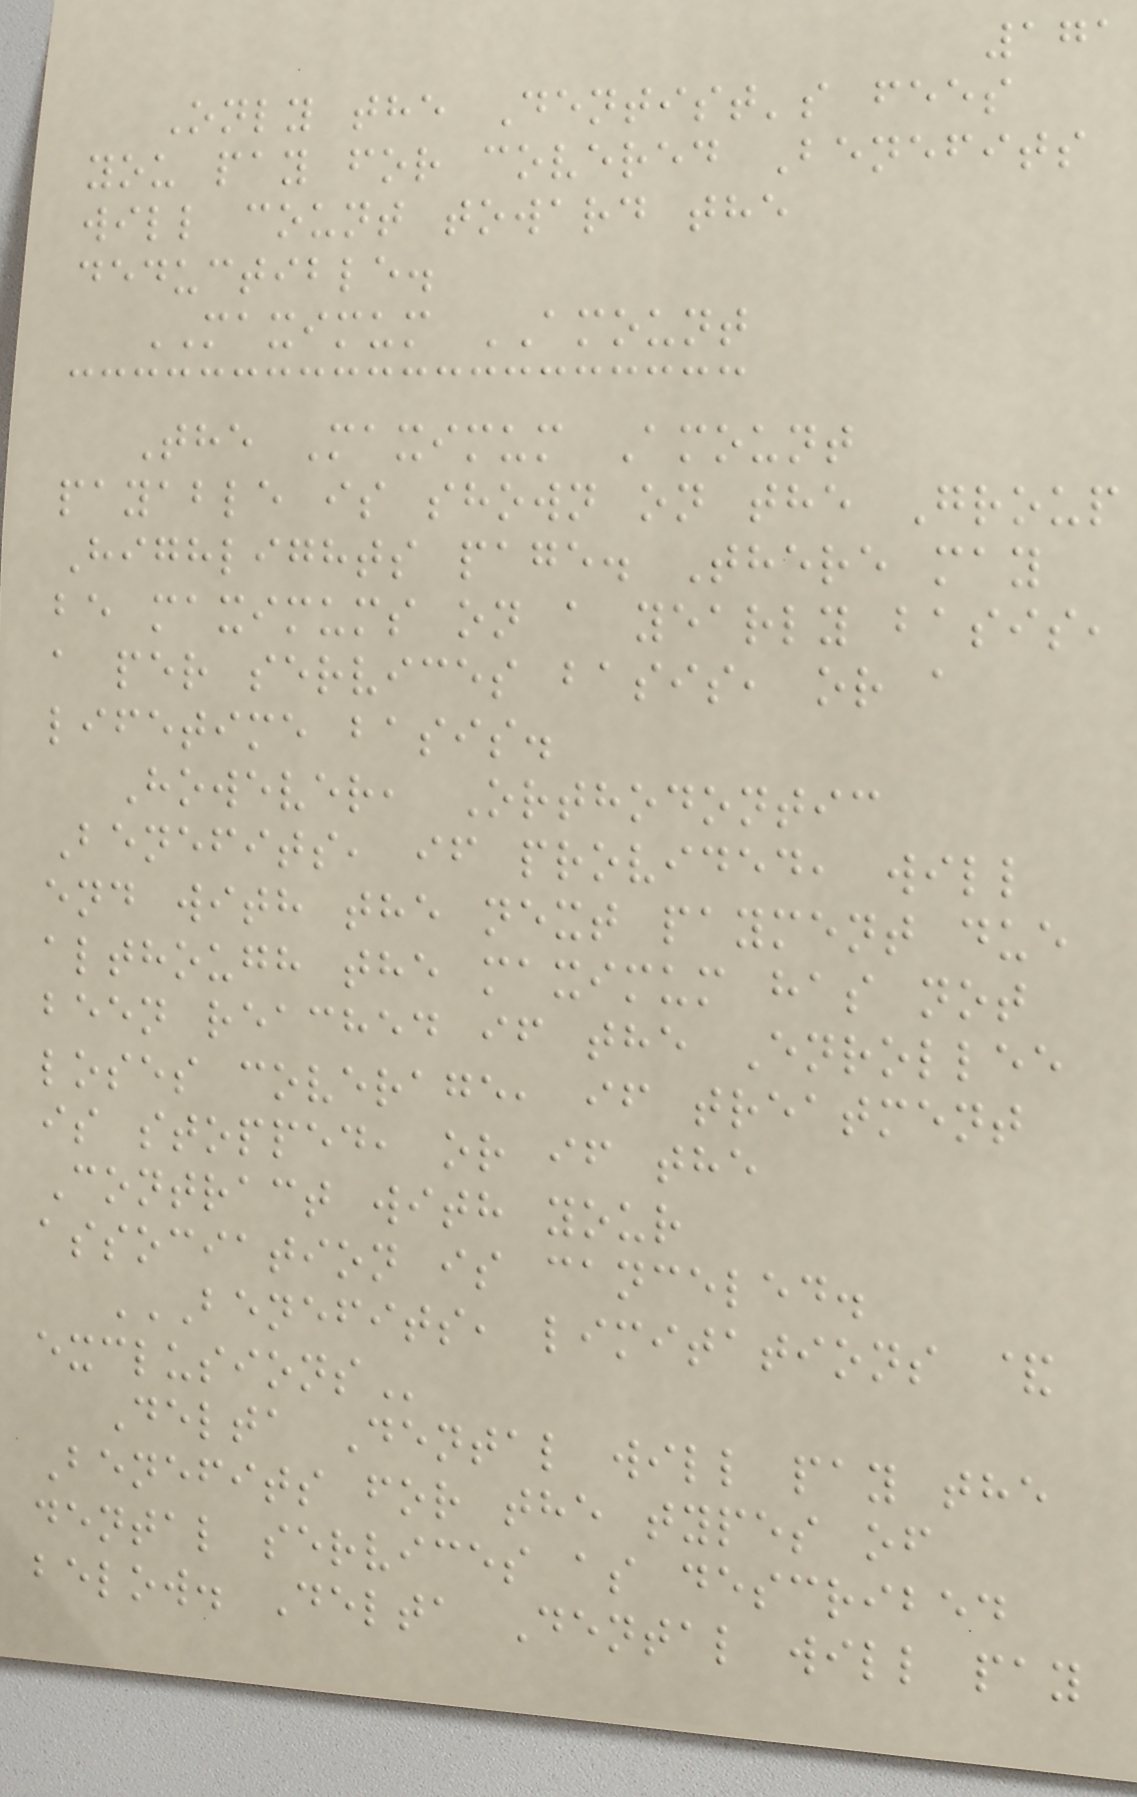171
Only the Dentist's fees
you pay for covered Benefits
will count toward the
deductible.
MAXIMUM AMOUNT
The Maximum Amount
payable is shown on the Group
Highlights page. There may
be maximums on a yearly basis,
a per services basis, or a
lifetime basis.
However, Orthodontic
Benefits, if provided, will
end with the next payment due
although the maximum has not
been reached if the Enrollee
loses coverage, if treatment
is stopped, or if the
Contract with your
association is canceled.
BENEFITS, LIMITATIONS &
EXCLUSIONS
Delta Dental will pay the
Benefits for the types of
dental services as described
below. Delta Dental will pay
